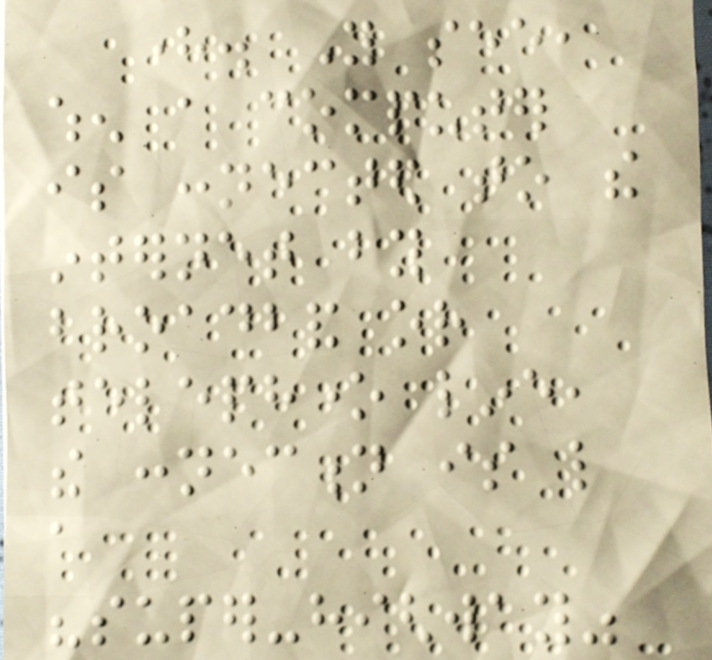here. You see,
when a computer
is connected to the
internet by
broadband or
telephone line,
the connection is like
a
"super-highway"
